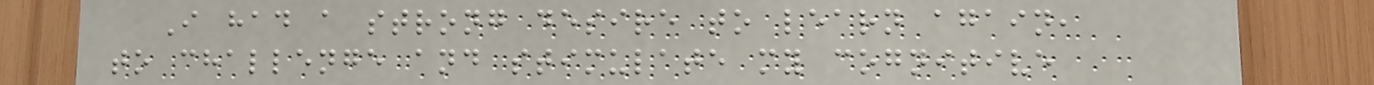I had a strong desire to learn again,
to challenge and stimulate my cognitive
